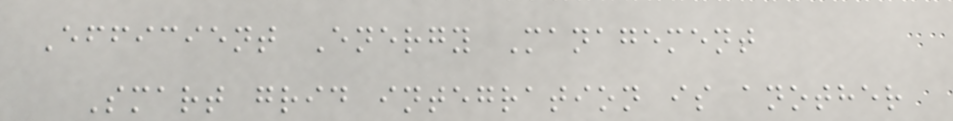Efficient Energy Management
Smart grid integration is another
